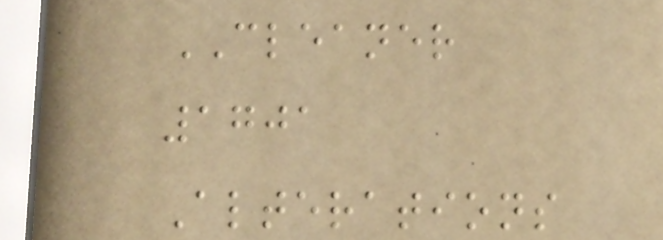CLEANER
1701
Alterations
